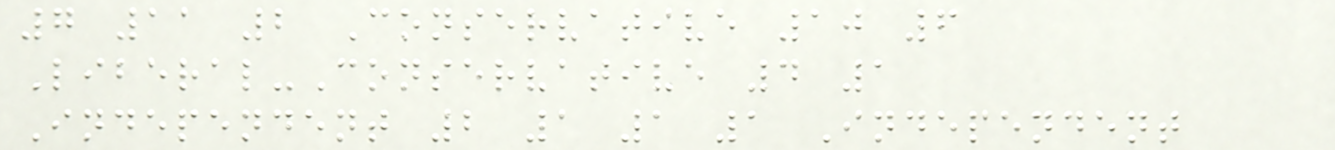7 11 2 Conservative 10 6
Liberal-Conservative 4 1
Independent 2 1 1 1 Independent
